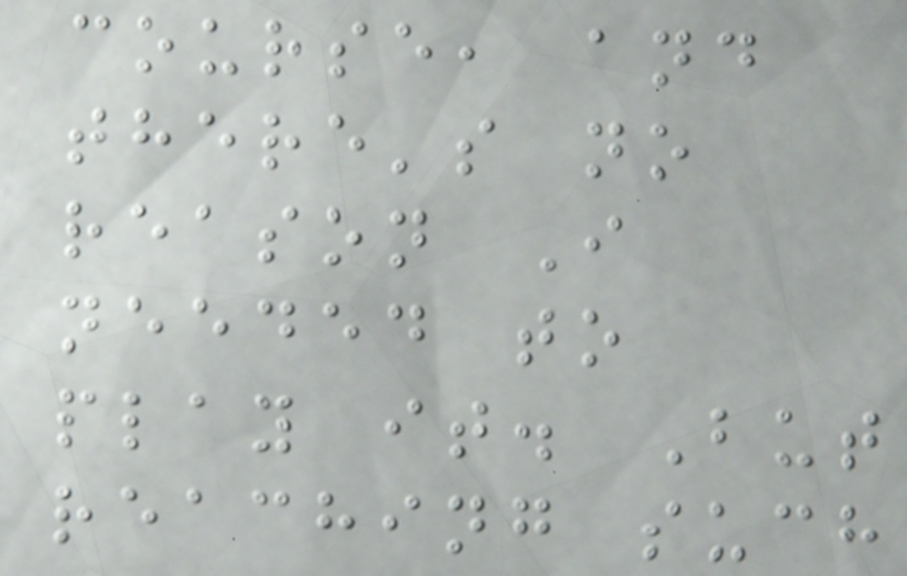course, and
there's no
reason I
needed to
play it. But
reaching such
